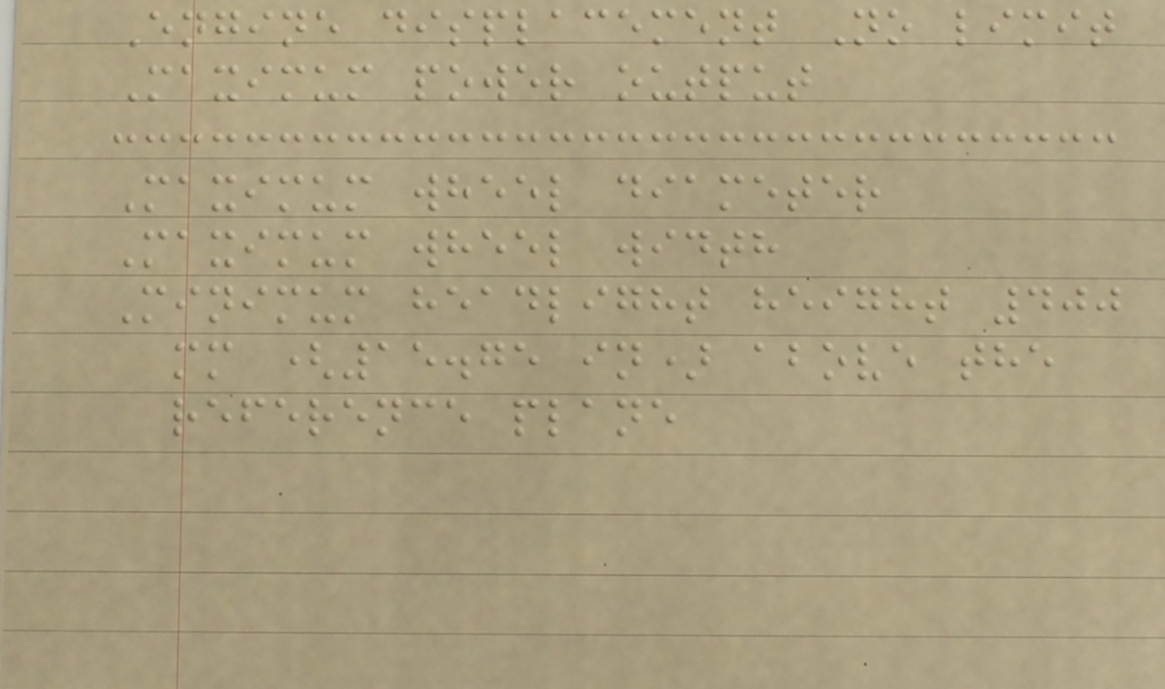Engine displacement No limit
Maximum power output
Maximum wheel diameter
Maximum wheel width
Minimum headlight height 400
mm (15.75 in) above the
reference plane
